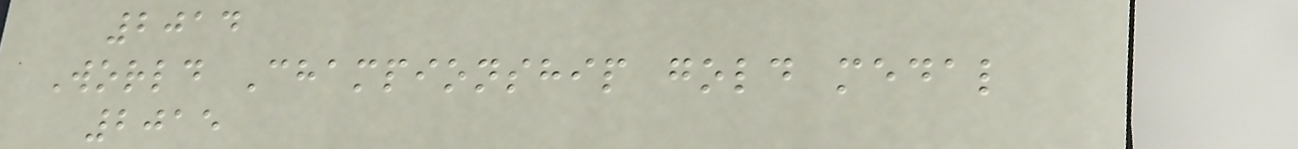2014
World Championship gold medal
2015
